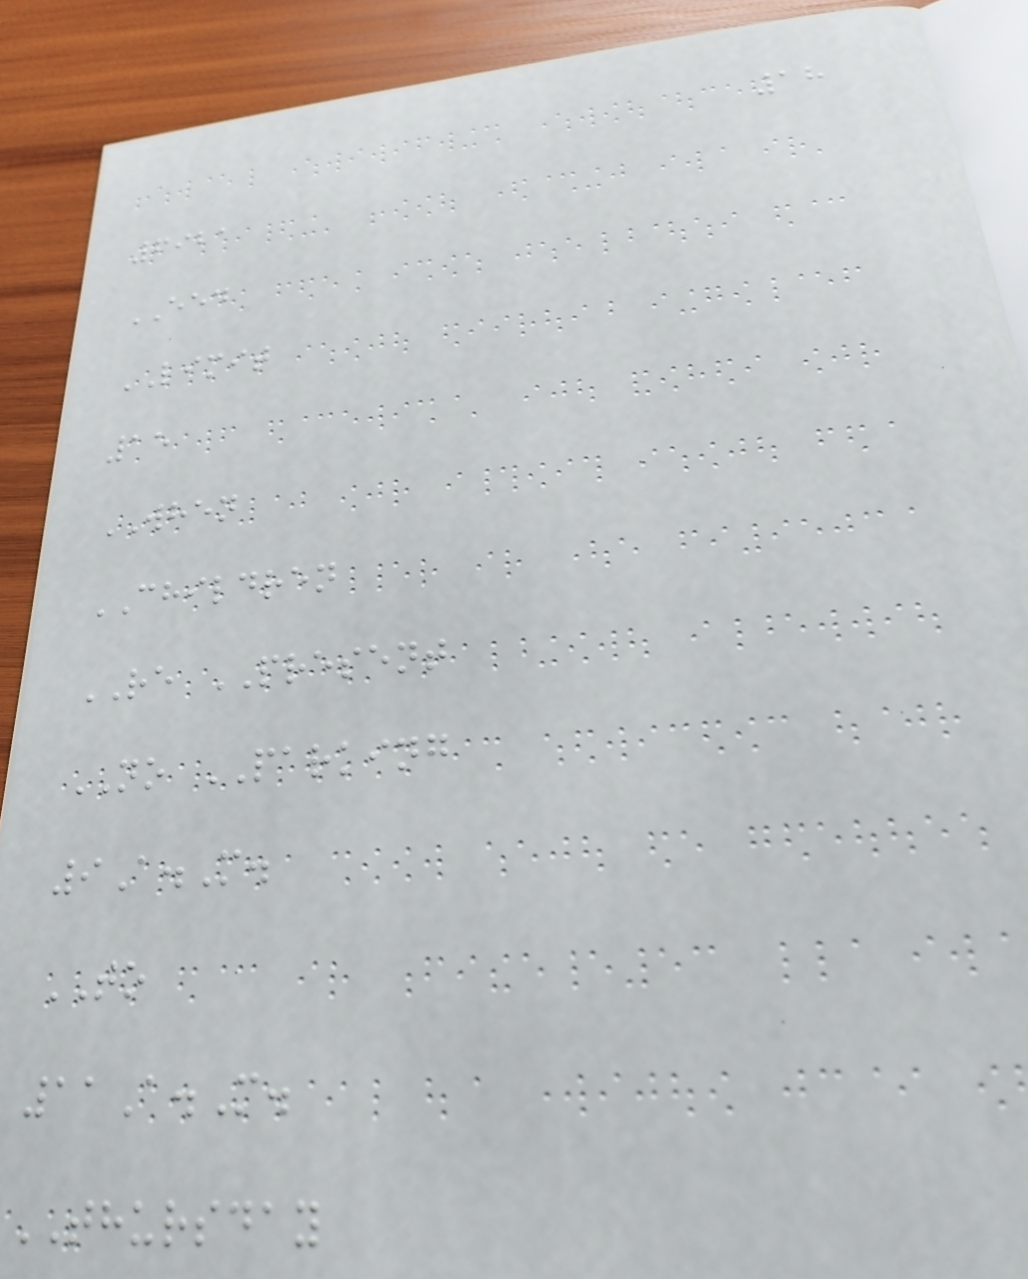18
6921
EED
LIMIT
15
WHEN
CHILDREN
RE PRESENT
NO PARKING
9A.M.
TO
11A.M.
THURSDAY
